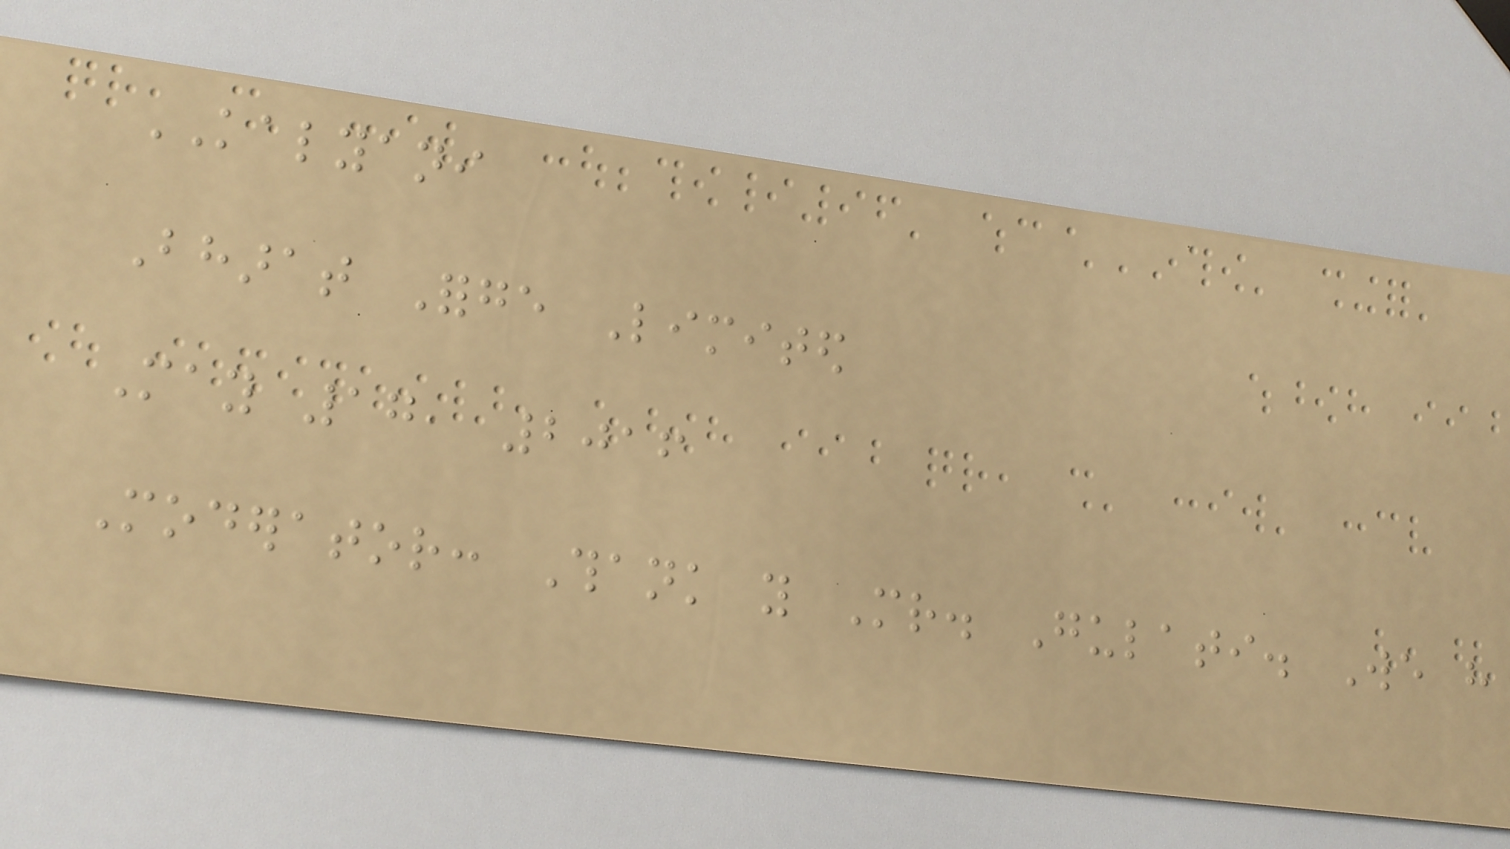KALYANI
Bharat Forge Limited
May 17, 2016
Moderator: Thank you Mr. Gulati. We have
